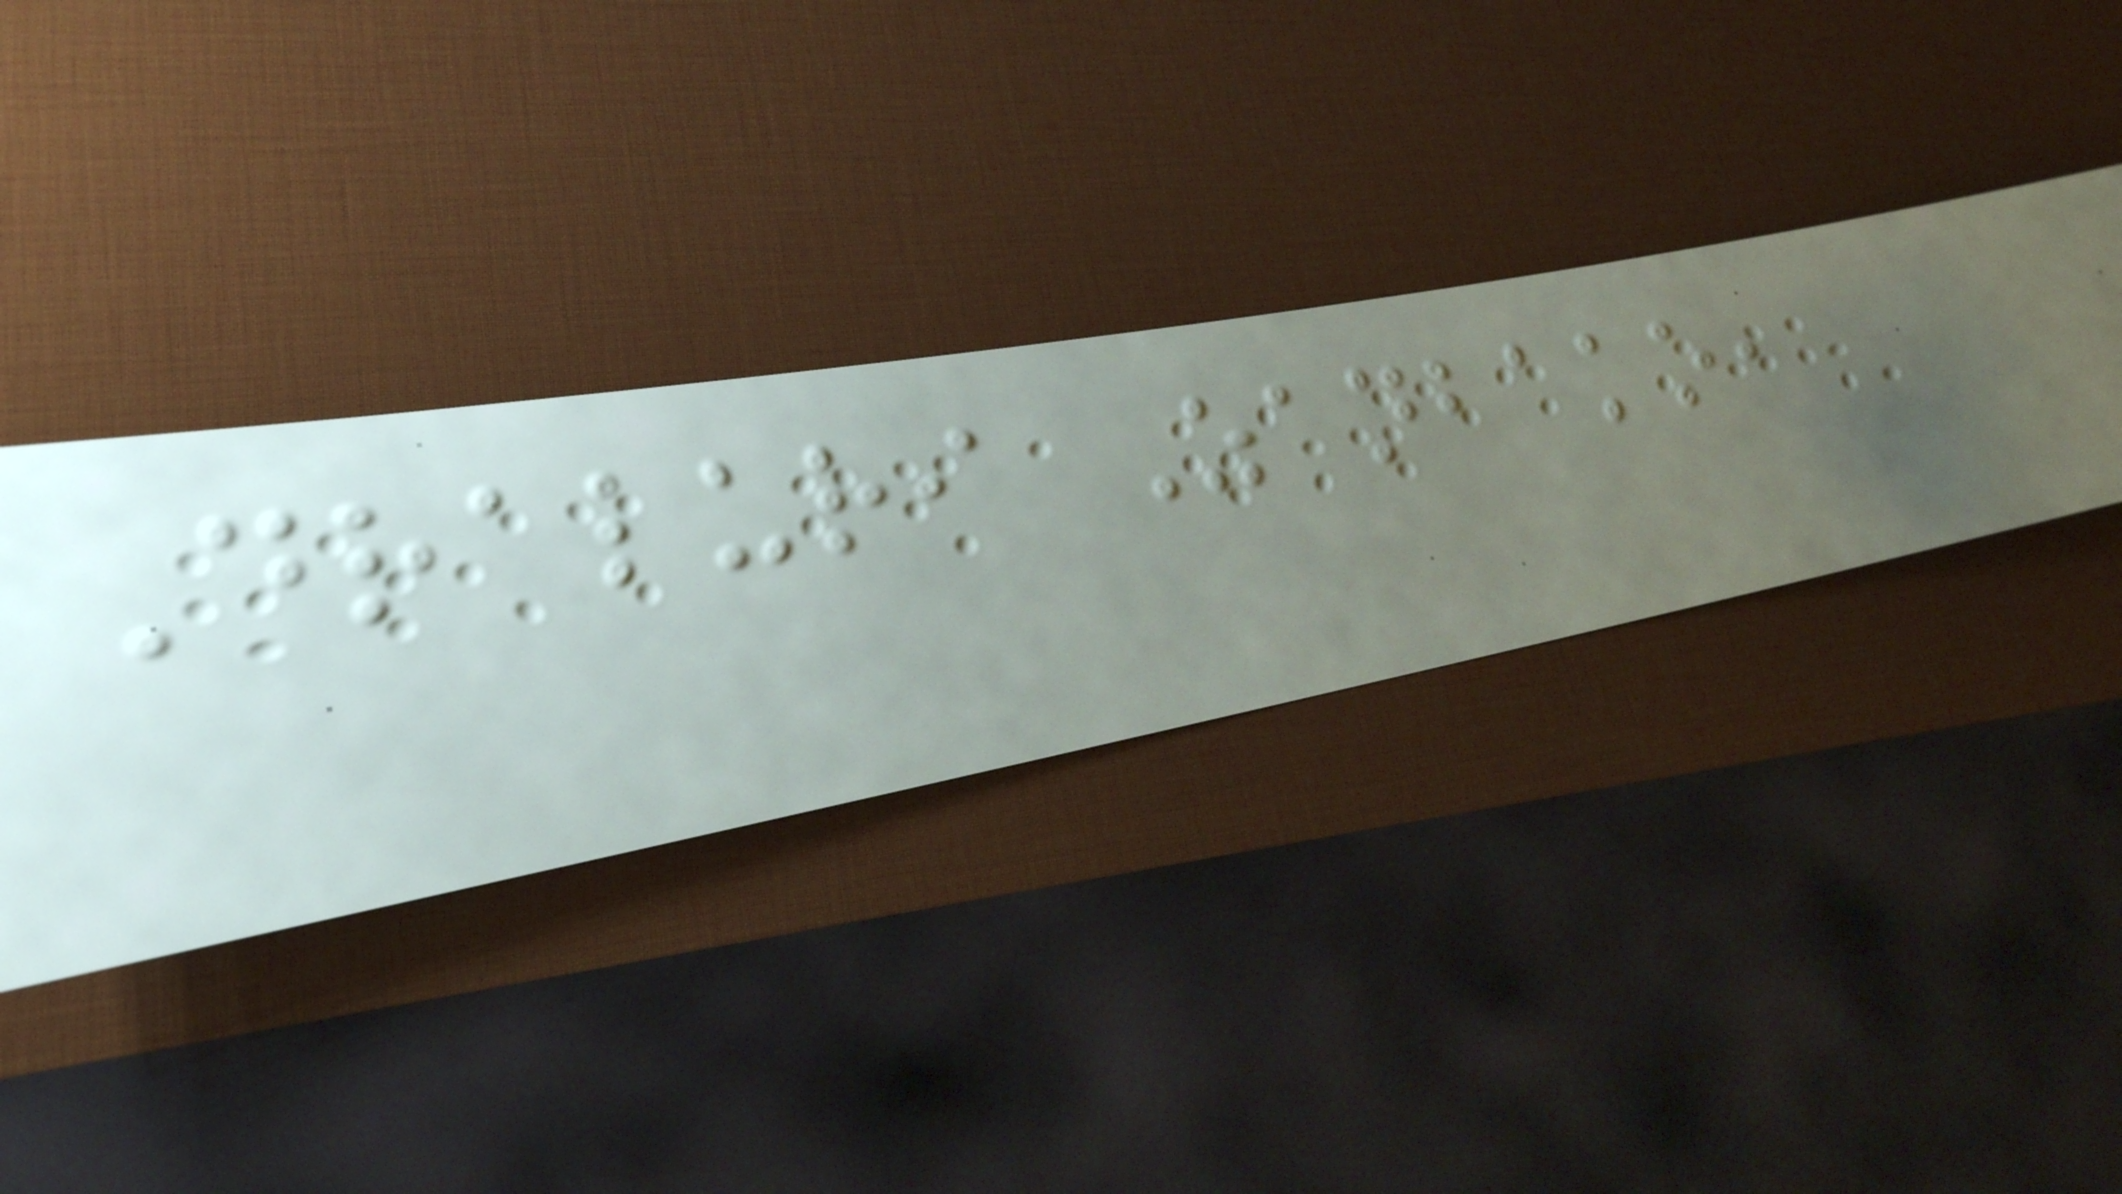Draluri Zanbako,
